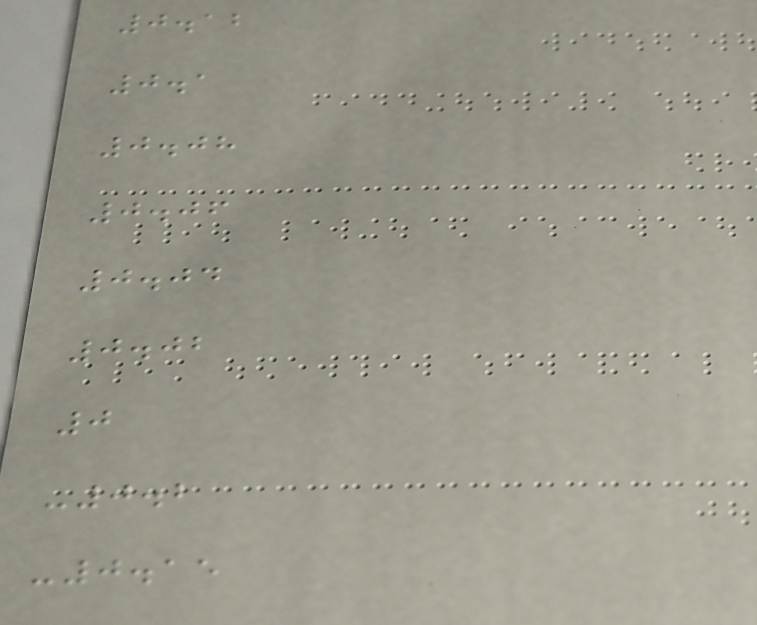0.12
0.1
0.08
0.06
0.04
0.02
0
-0.2
-0.15
